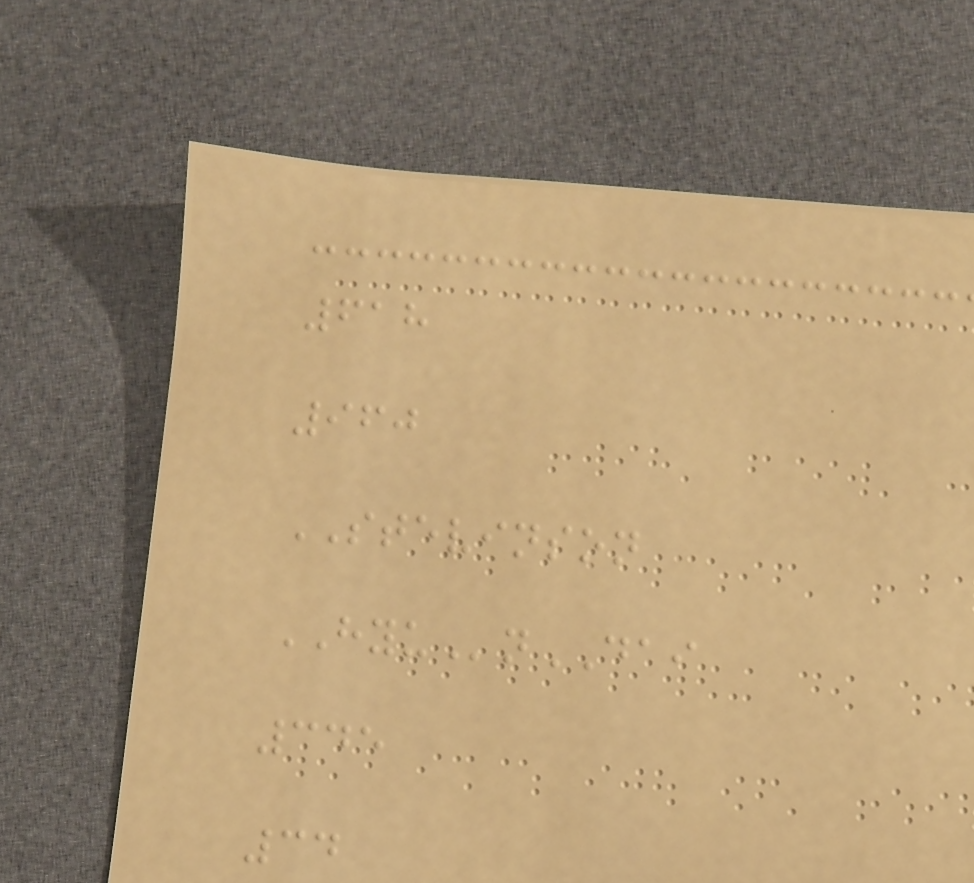618
960
STEVINSON
HYUnDAI
345
34
